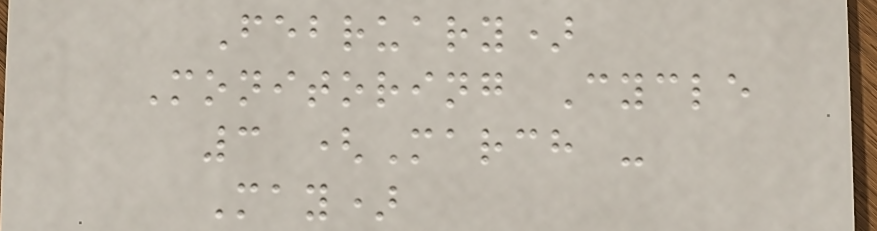February)
Monitoring Cycle
3 (March -
May)
